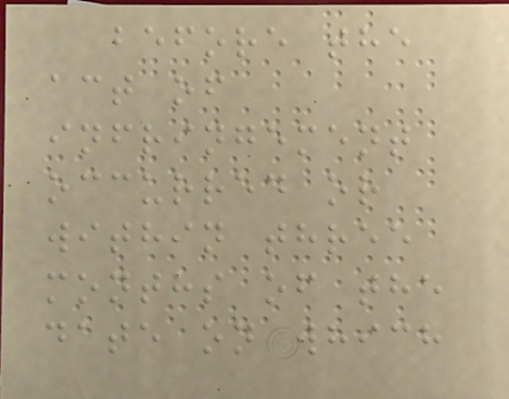before the
act of
infringement
occurred or
within three
months of the
date on which
